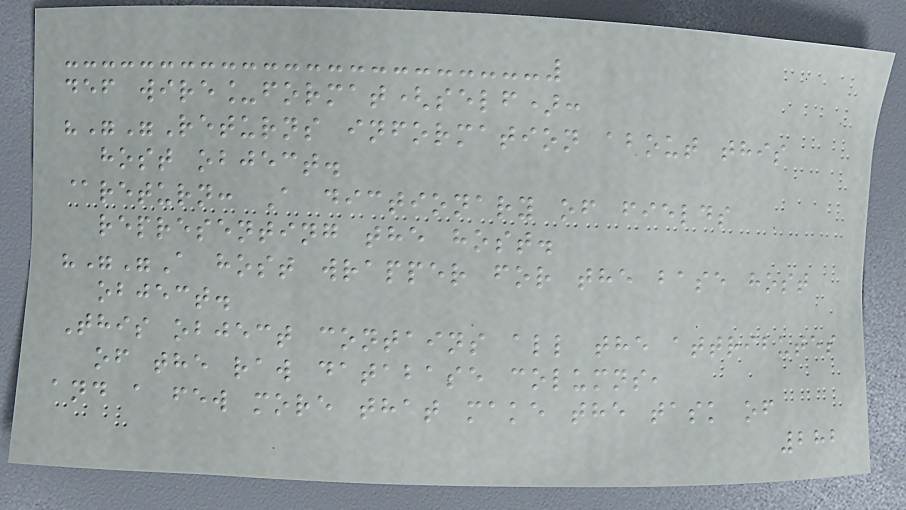def wire_format(self):
"""Returns information about this
host object.
@return: A dictionary of fields
representing the host.
"""A host wrapper for the base host
object.
This object contains all the attributes
of the raw database columns,
and a few more that make the task of
282
